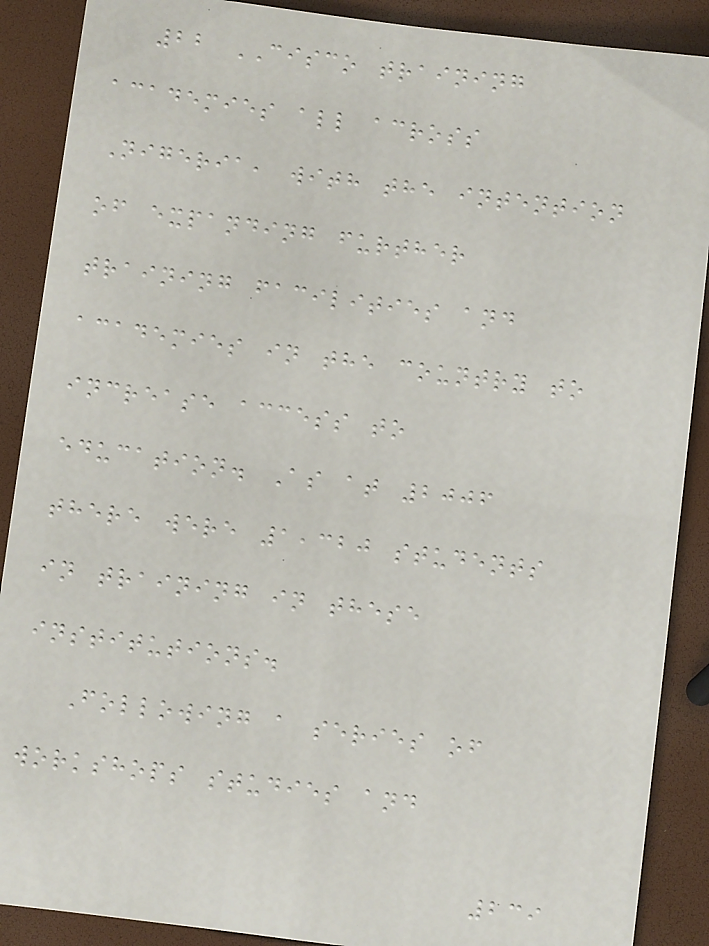22 CISCO training
academies all across
Nigeria, with the intention
of expanding further
training facilities and
academies in the country to
increase access to
education. As at 2006
there were 1,320 students
in training in these
institutions.
Following a series of
workshops studies and
239
